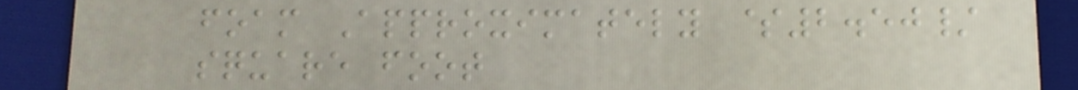foam Approximately $2.50/
square foot
